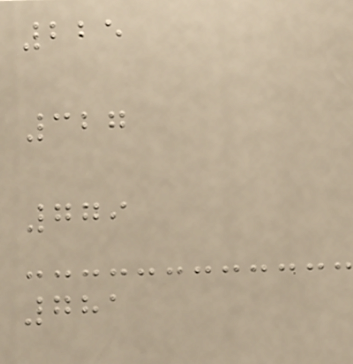225
327
779
781
